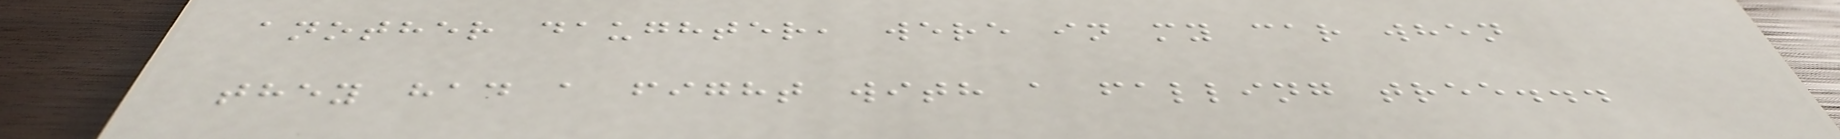another daughter, were in my car when
they had a fight with a falling tree...
